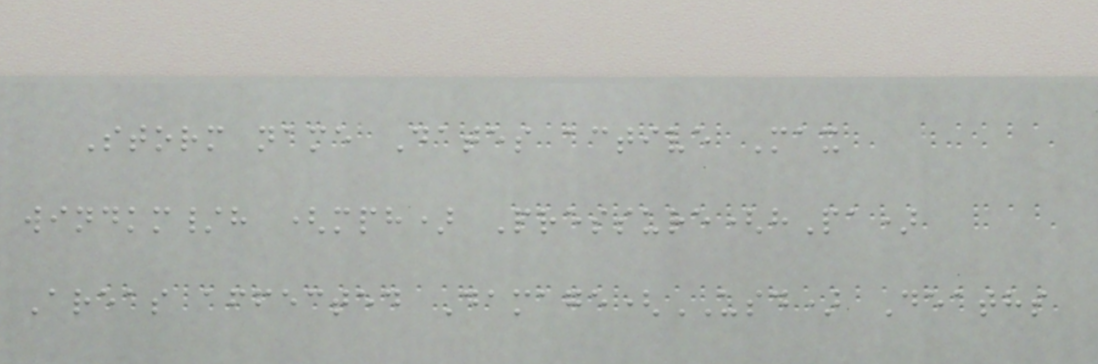Storm name Dates active Max
windkm/h (mph) Pressure(hPa)
Areas affected Damage(USD) Deaths
